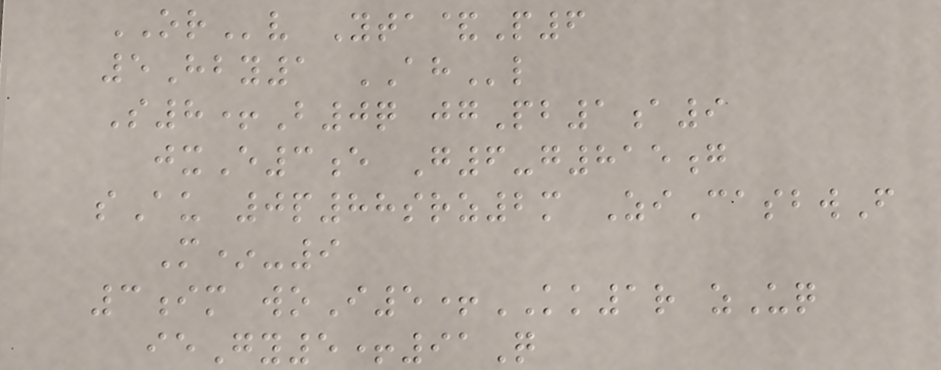ORv Yta&P6
5Hby1 AHl
S8+B0q jgPb1a9
jxE3e G6-g815g
sAu 0p88srz2m ZiCasbwF
M*-9
3im woI5+KK1r zUq
ieGy5+91Q
